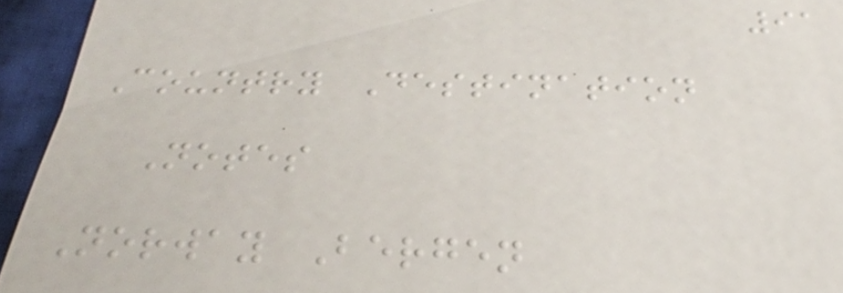91
Country Destination
Notes
Norway Bergen
